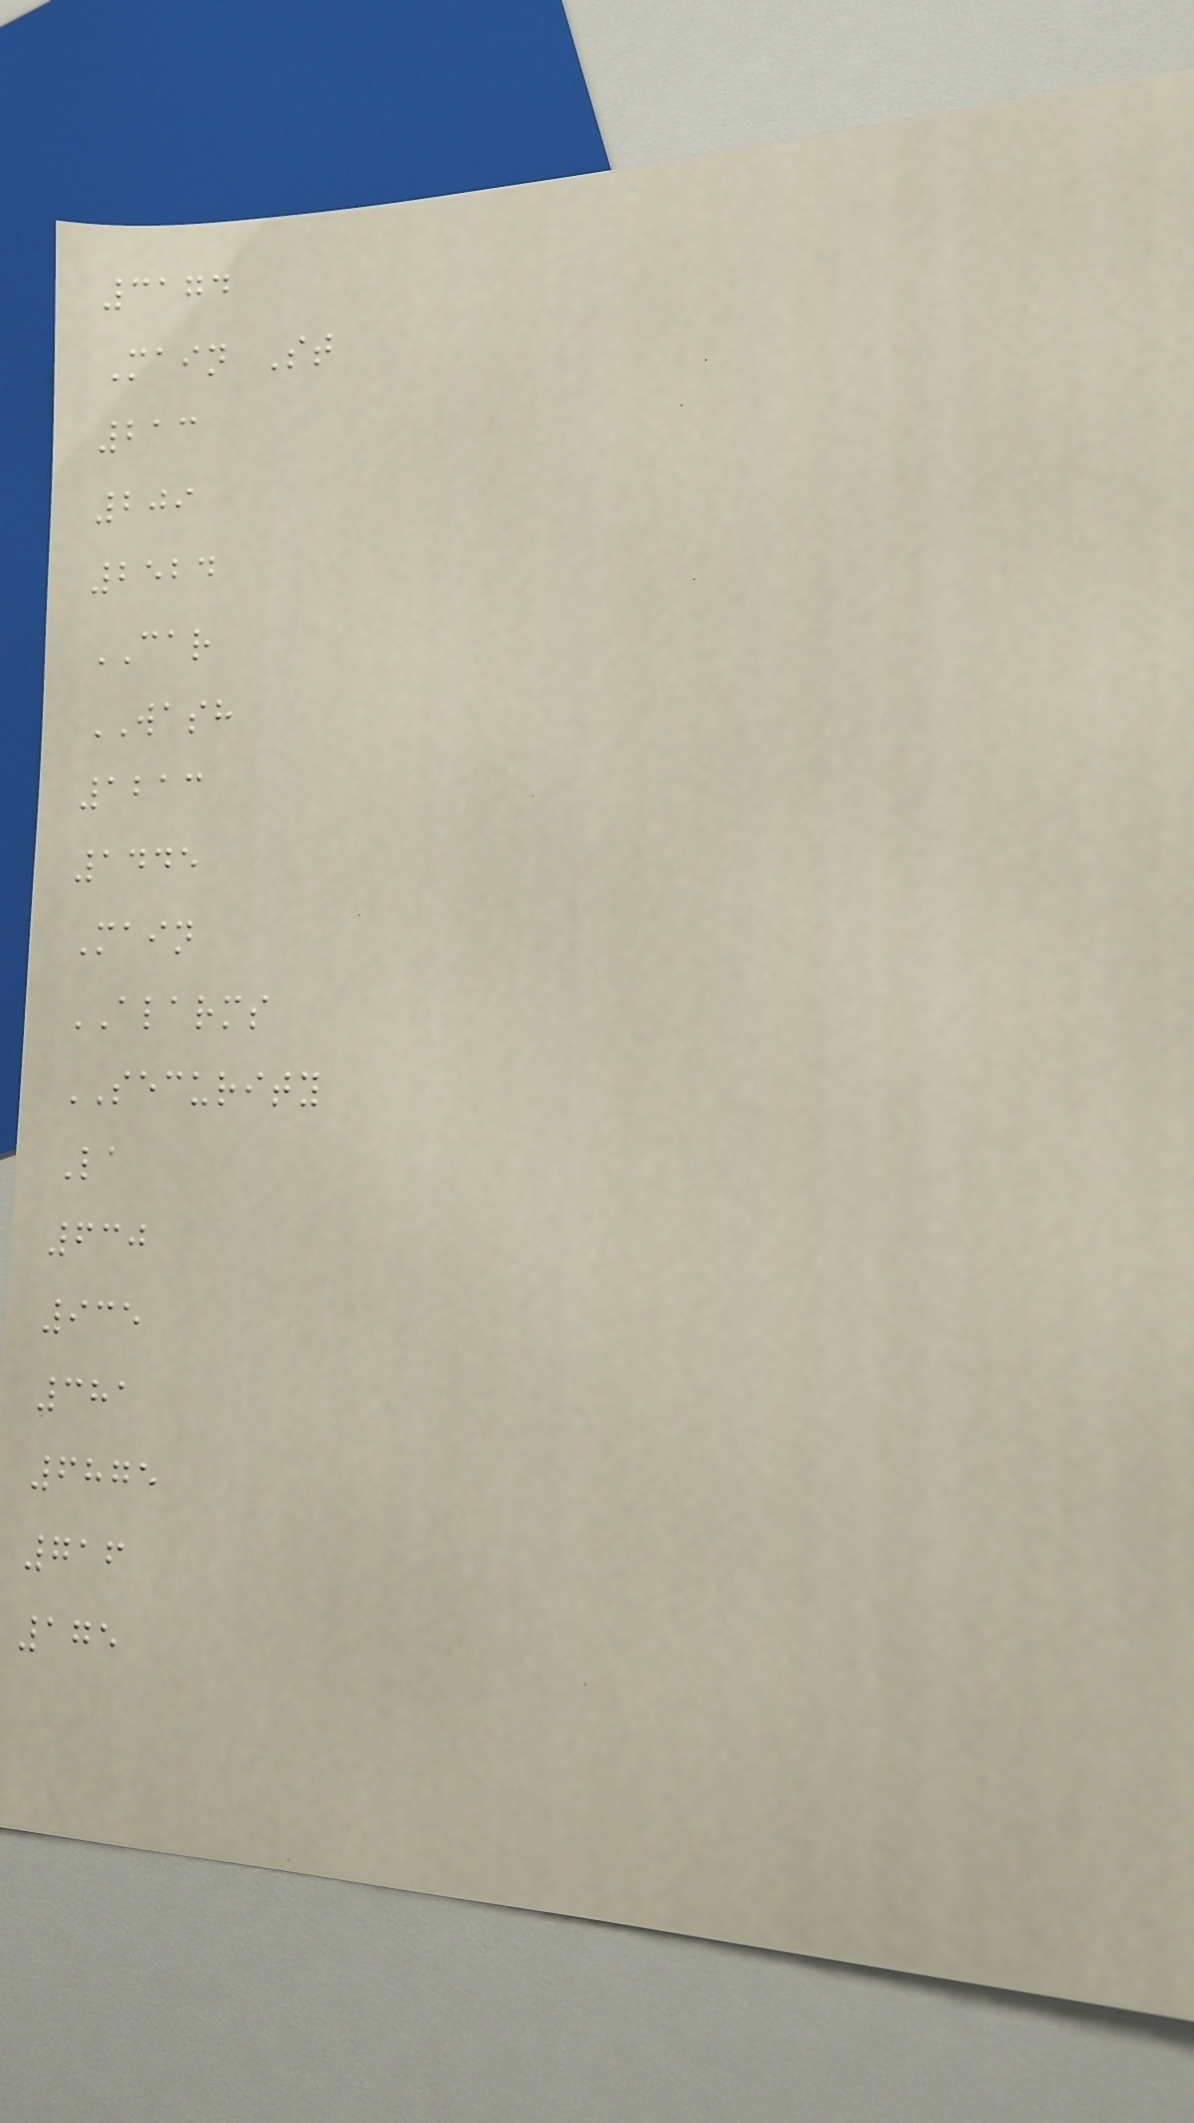3174
Main St
213
209
2524
CAR
WASH
1213
1445
Main
ALARMS
SECURITY
La
630
935
381
6875
716
175
